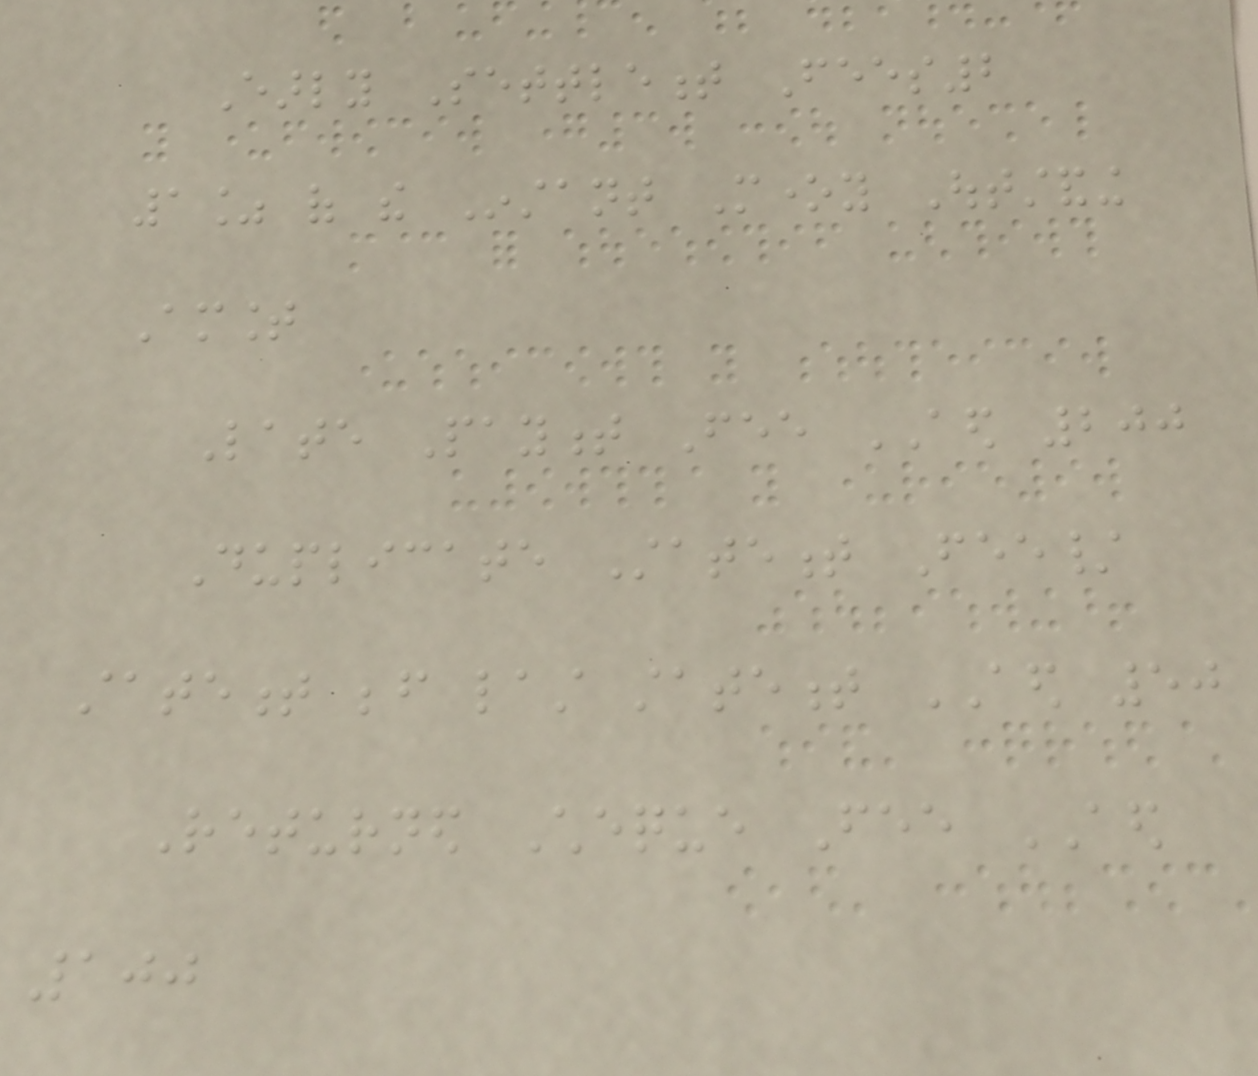Early Settlement Fees2
1% of the Instant Money Outstanding
Amount
Late Payment Fee AED 200
Duplicate Statement Fee/
statement before last statement AED 50
Returned Cheque Fee AED
100
